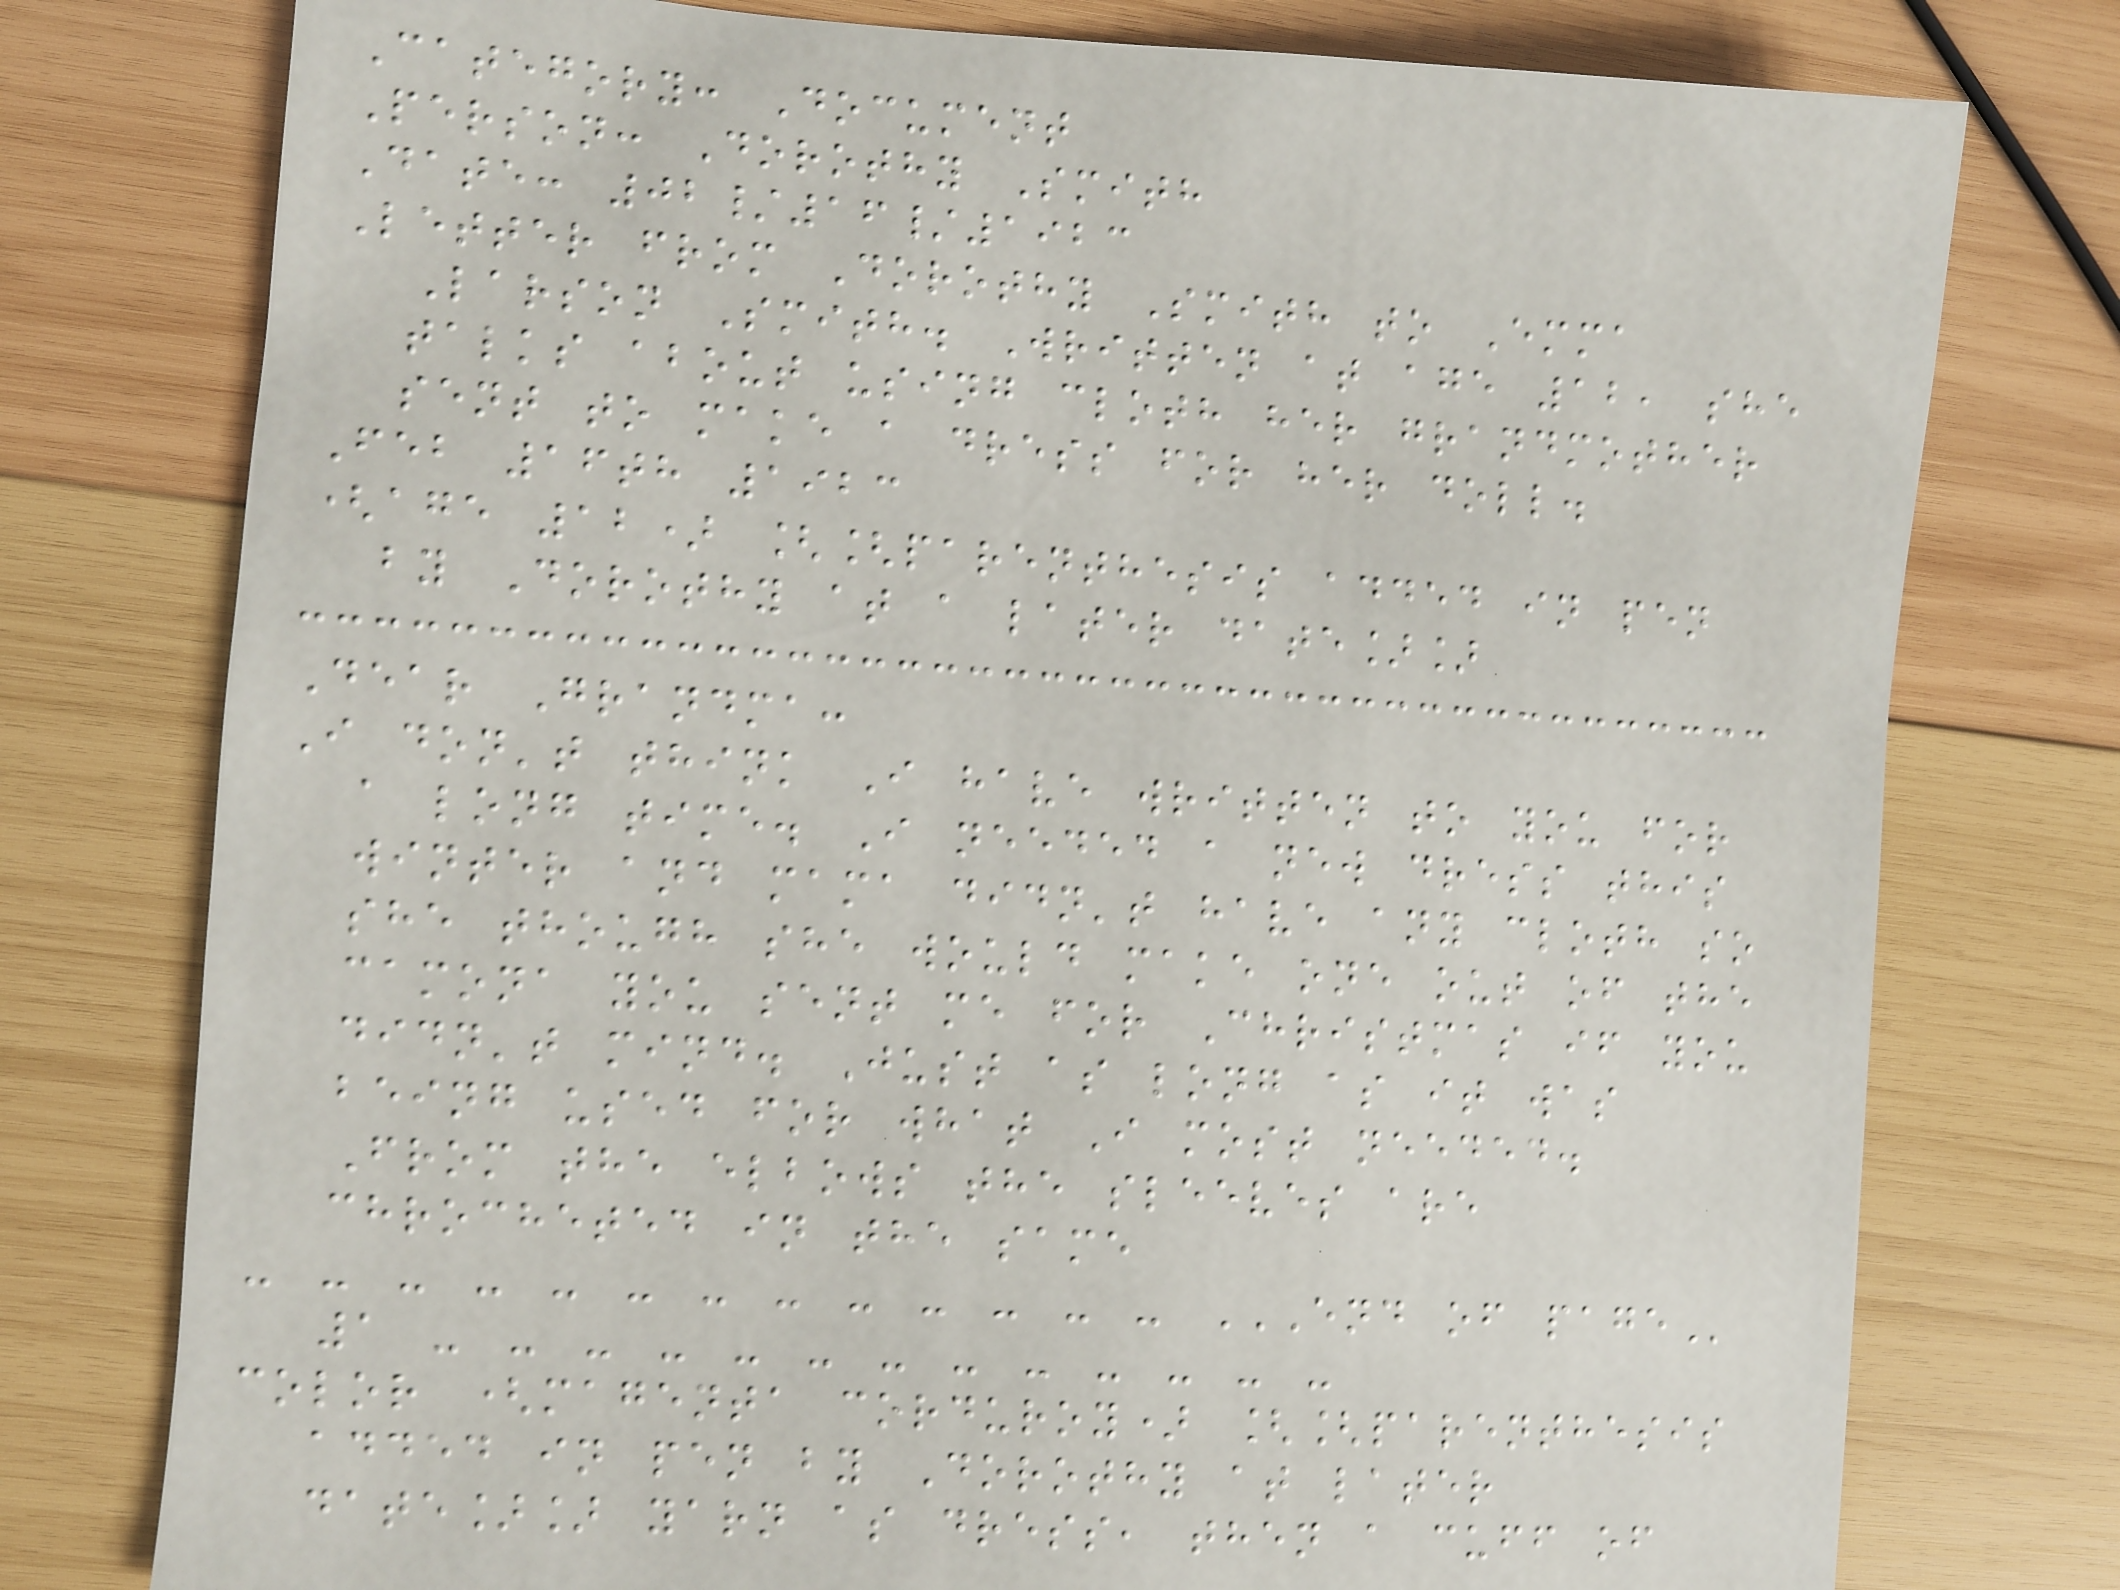Category: Document
Person: Dorothy Smith
Date: 02/16/1923
Letter from Dorothy Smith to Emma
Larson Smith. Written at age 12, she
talks about using cloth her grandmother
sent to make a dress for her doll.
Feb 16th 1923
(age 12) [[parenthesis added in pen
by Dorothy at a later date]]
Dear Grandma:
I don't think I have written to you for
a long time. I needed a new dress this
winter and mama didn't have any cloth so
she though she would make one out of the
camona you sent me for Christmas if you
didn't mind. Just as long as it was
being used for what I most needed.
From the elbows the sleeves are
chrocheted in the same
- - - - - - - - - - - - - END OF PAGE
1 - - - - - - - - - - - - -
color (magenta corduroy) [[parenthesis
added in pen by Dorothy at later
date]] yarn as dress, then a cuff of
